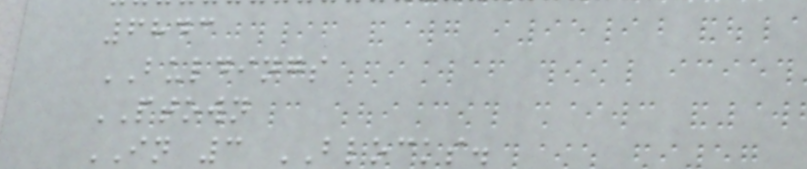6843
BULDINGS
PTOWN
IN 3 BLOCKS.
